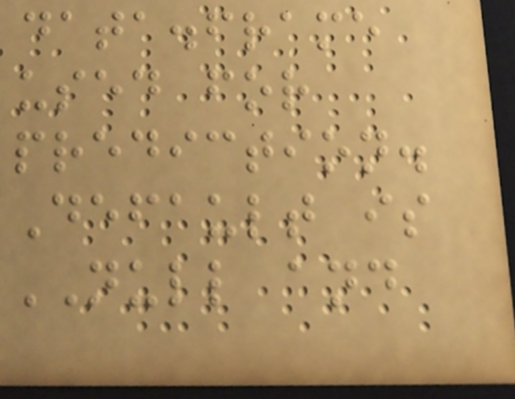data.frame
used for
prediction.
Default is
NULL and
